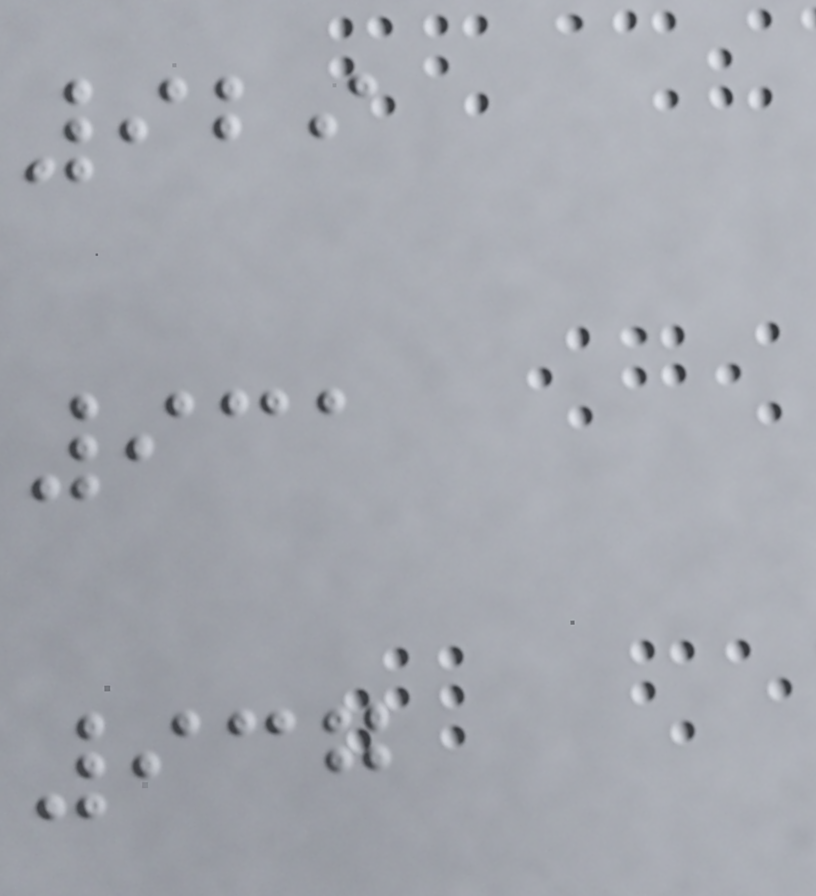929
931
937
